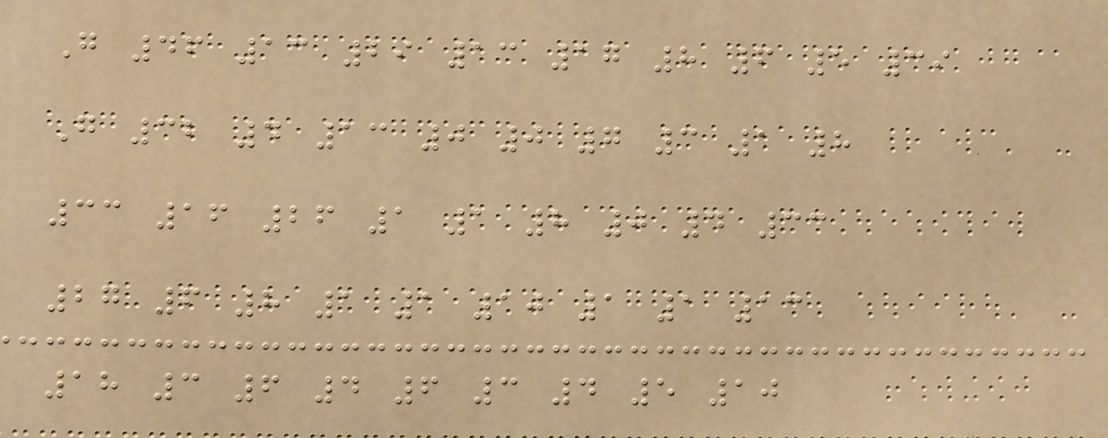G 46 13 29 13 17 8 6 5 39
G 32 4 13 0 0 7 3 1 8
33 16 26 1 1 8 0 4 33
27 6 8 1 1 10 1 1 13
18 3 6 4 6 3 4 5 10
